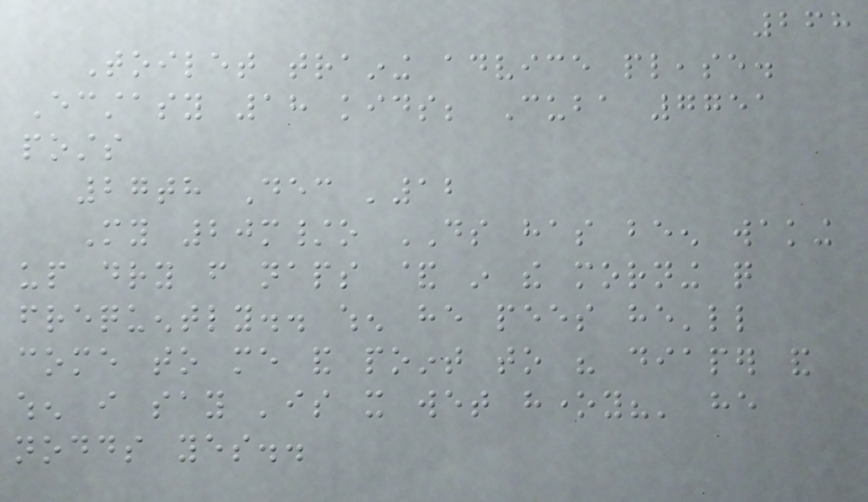268
Toilet training advice please.
Ecstasy 18 kids; Cuba 7751
posts
27th Dec '12
My 20m/o DS has been waking
up dry from naps & in the morning quite
frequently.. when he pees he'll
come to me and point to his diaper and
when i say 'is it wet honey?' he
nodds yes..
